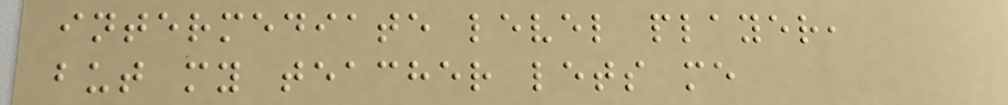intermediate level player,
but my teacher lets me
